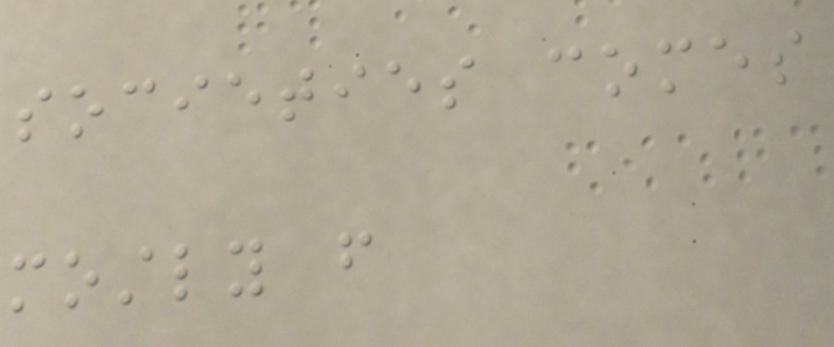societies comes
mostly from
